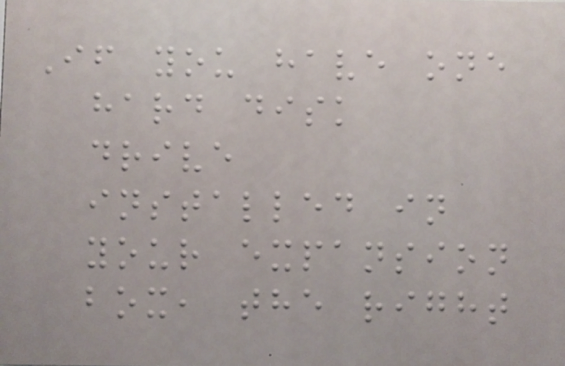If you have one
hard disk
drive
installed in
your expansion
box, the right
